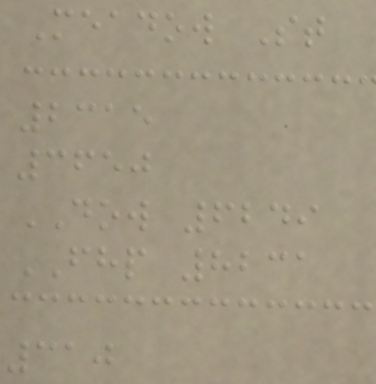Meadow St
2315
3650
DOW 6249
FHP 8231
310
